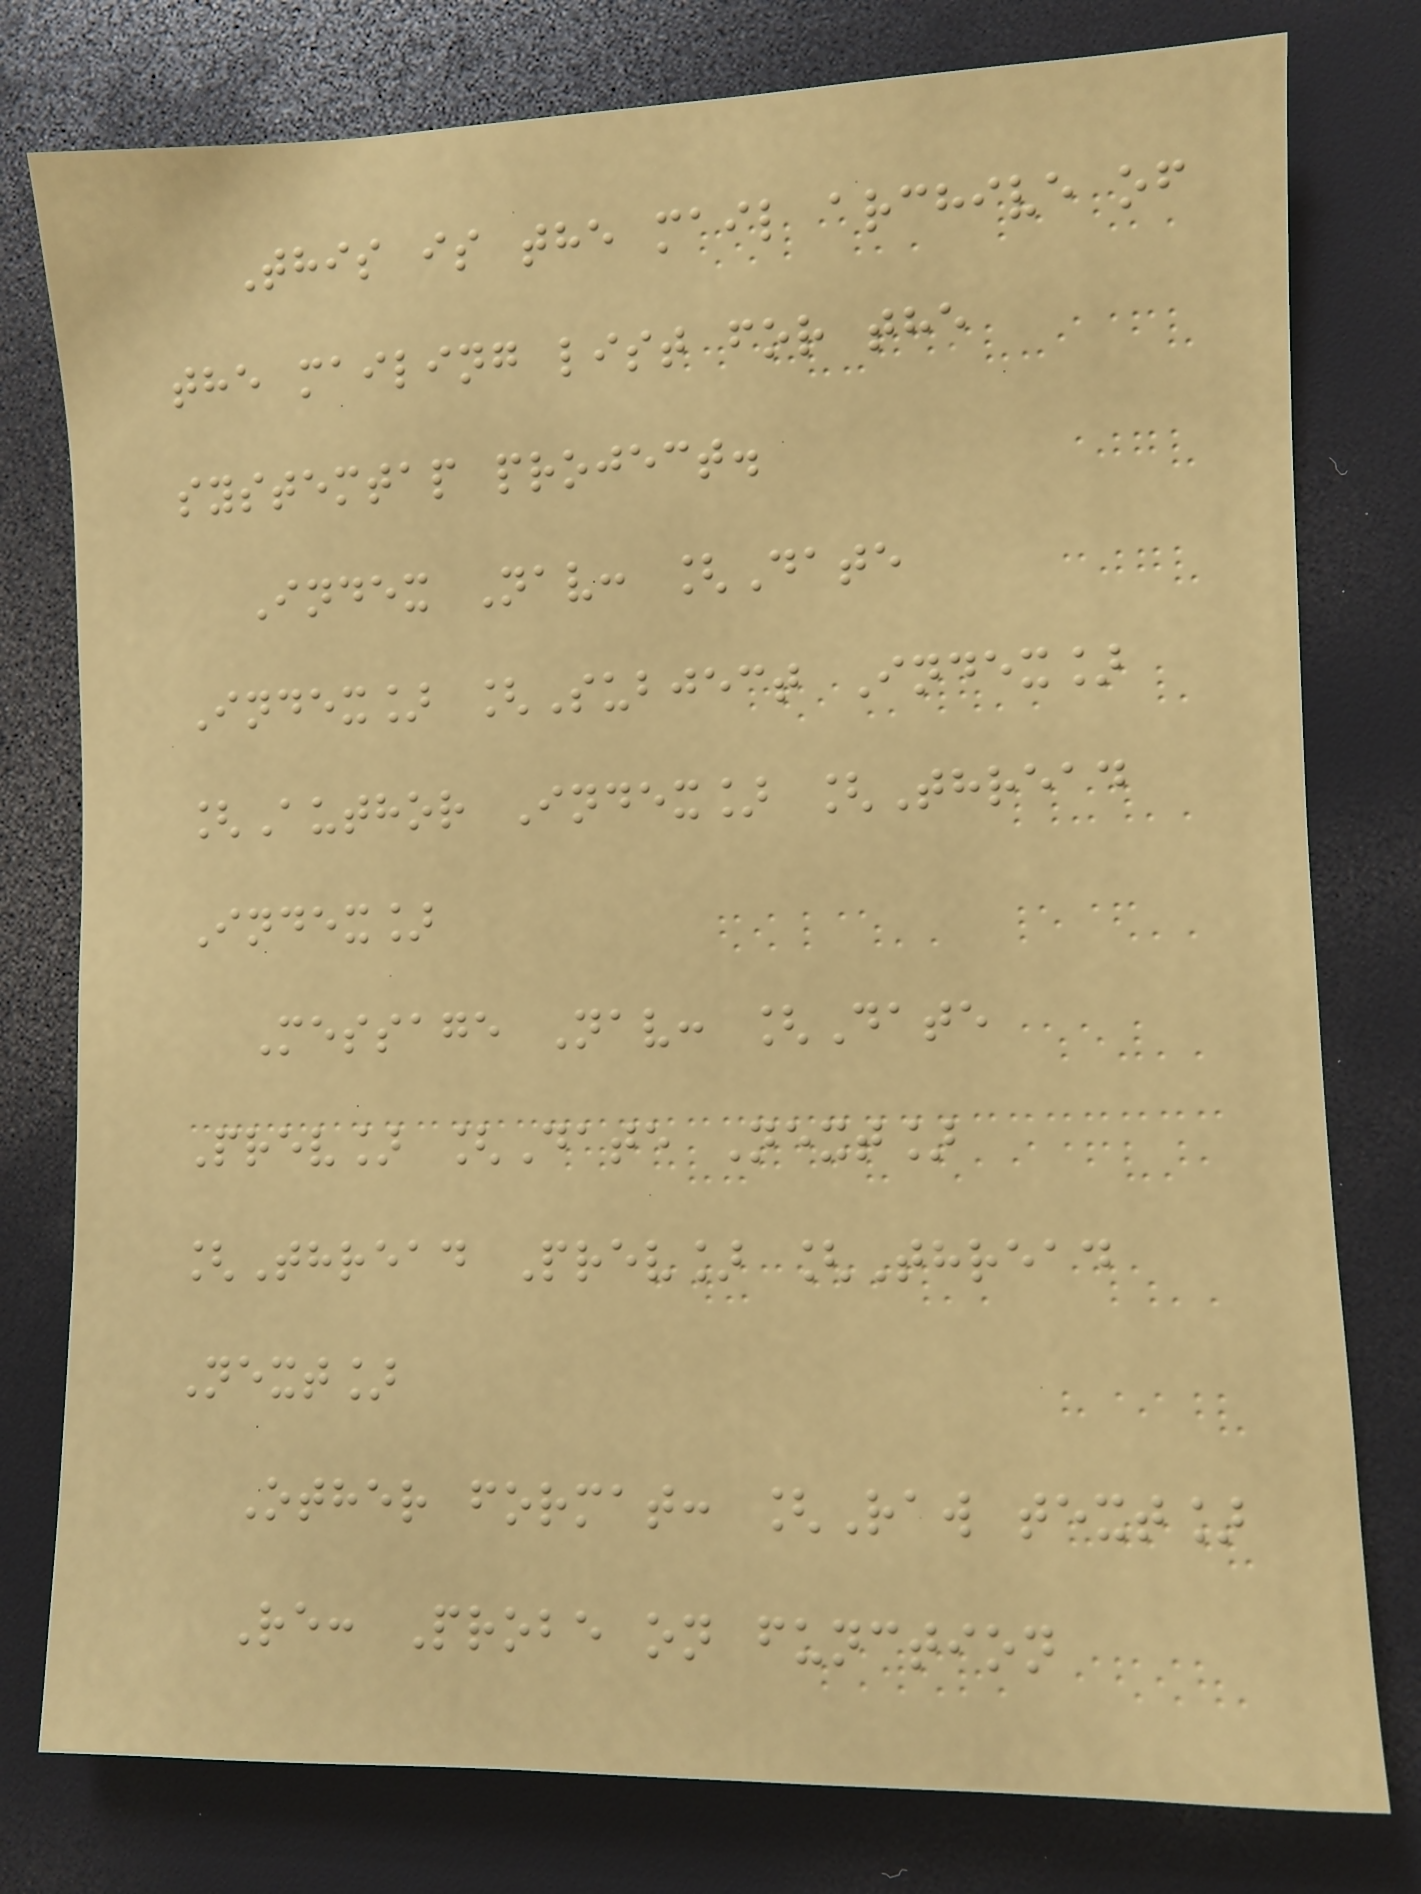This is the mail archive of
the mailing list for the
systemtap project.
Index Nav: [Date
Index] [Subject Index]
[Author Index] [Thread
Index]
Message Nav: [Date
Prev] [Date Next]
[Thread Prev] [Thread
Next]
Other format: [Raw text]
Re: Probe on function
